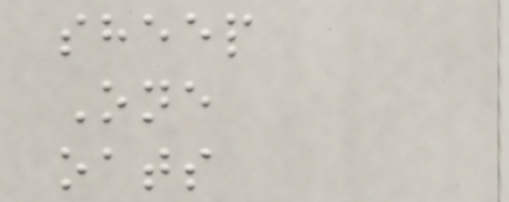sheep
One
oats
